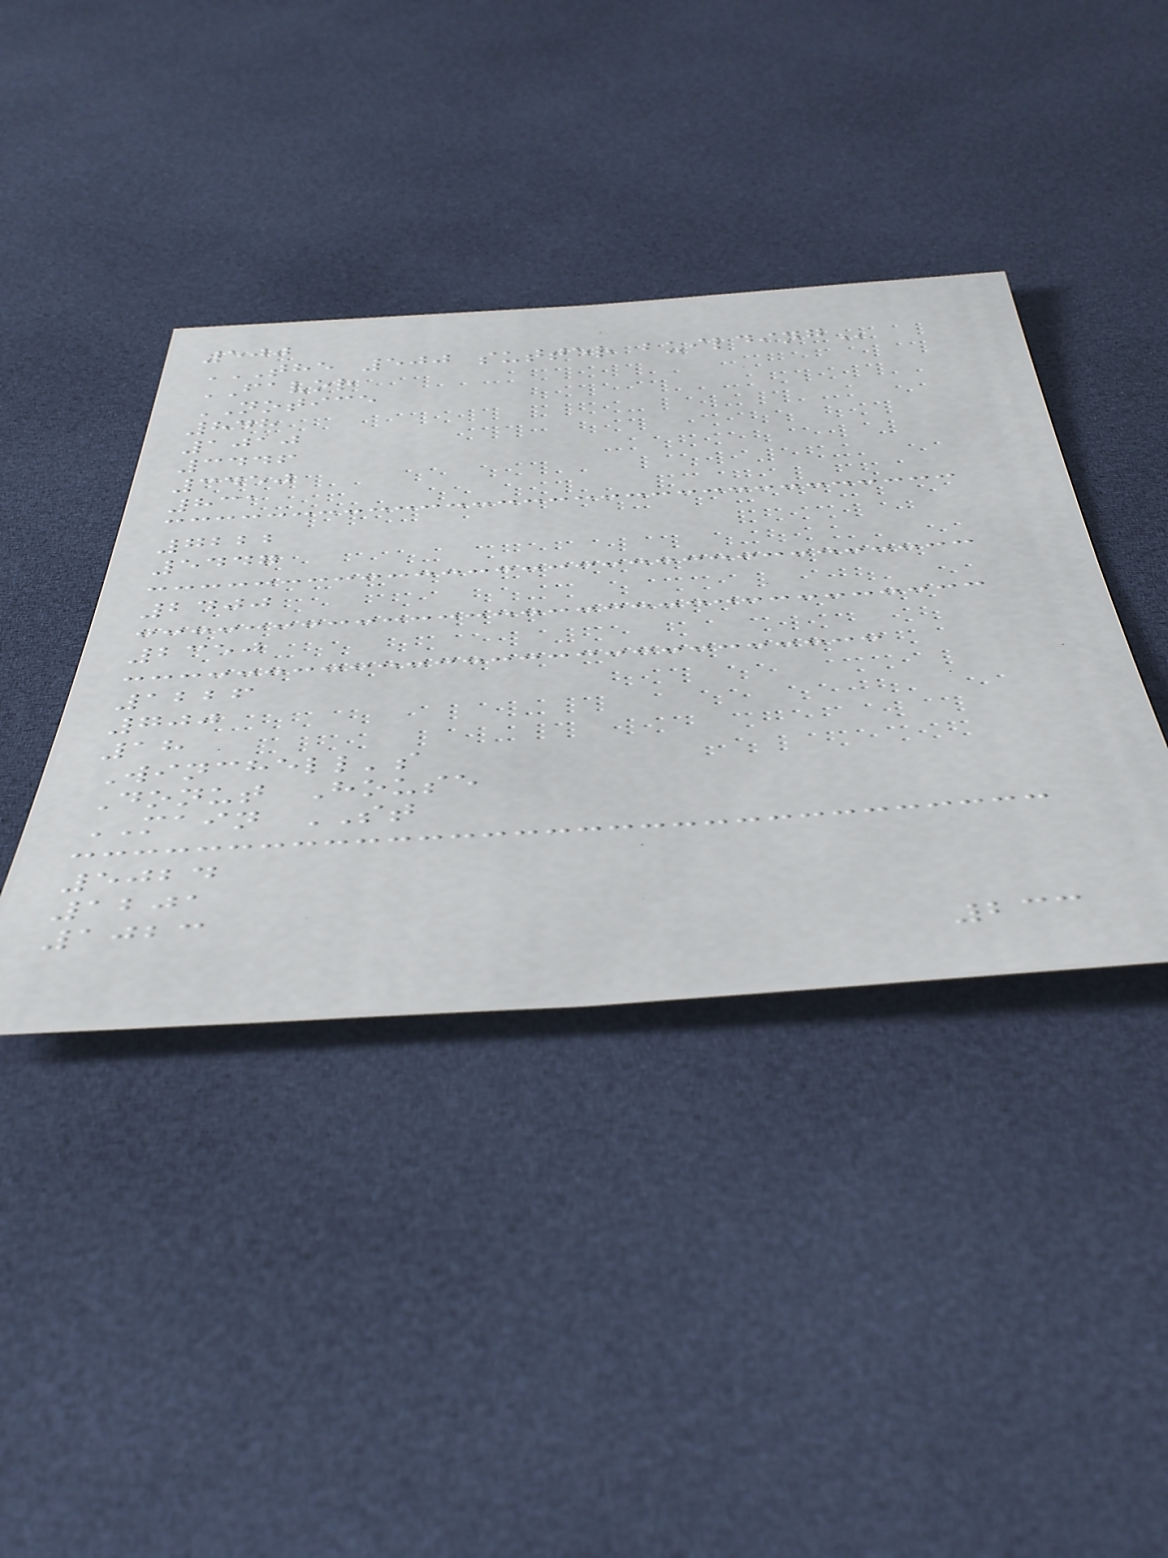500
THE 500 SUTTER BUILDING
FAVOR
NOTICE
848
1010
3446
3450
831
7222
5447
2400
2350
1226
700
18
Winchell's
Donut House
MAIN ST
5024
1201
1023
233
